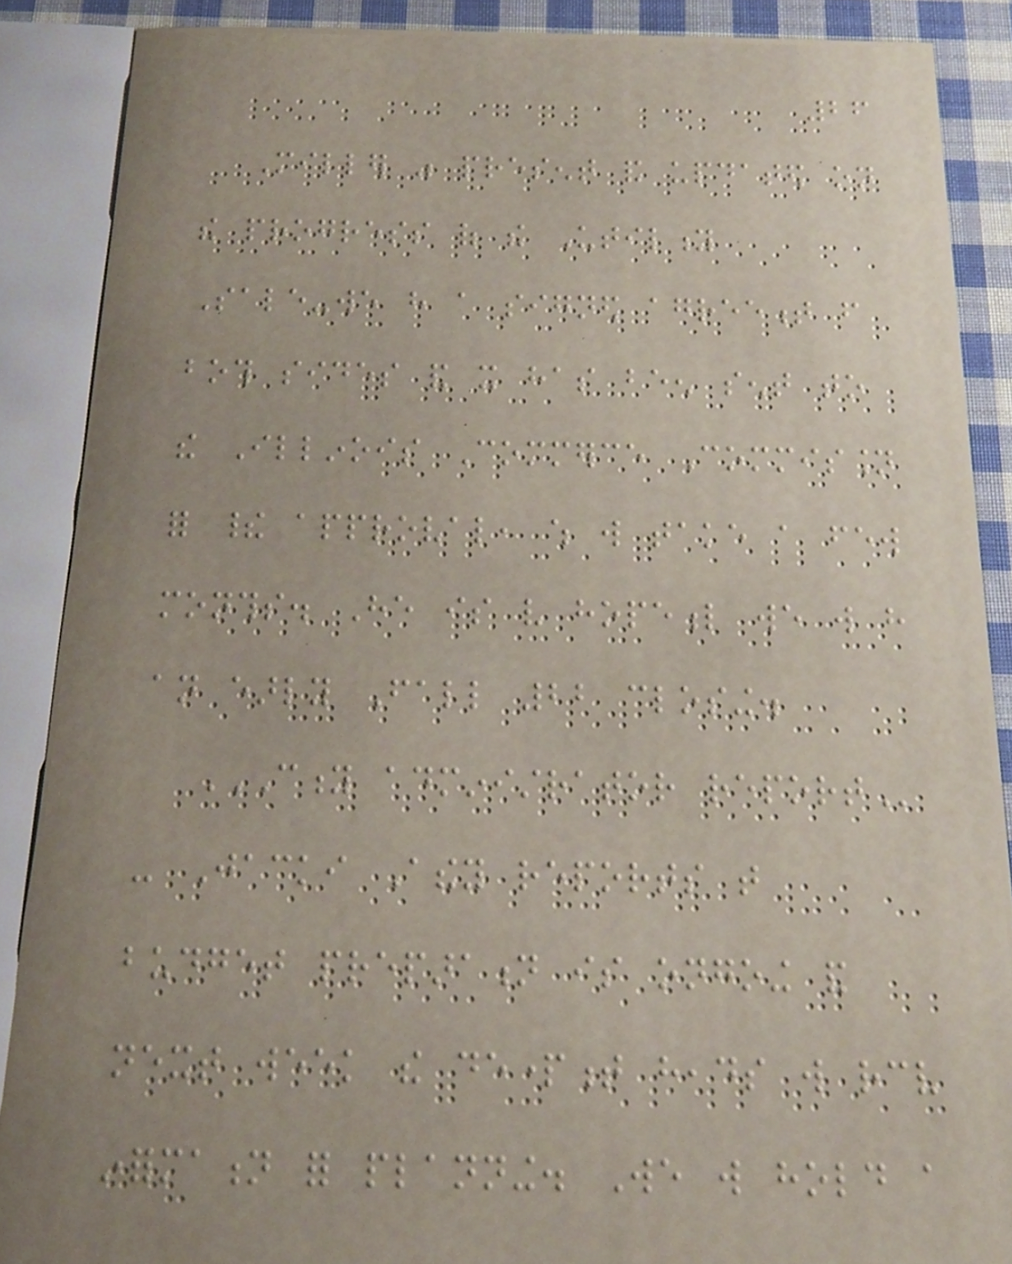26
Miller was present and updated on
the progress of the Utility
Sale-we have a signed agreement from
both sides and it has been sent to
the Illinois Commerce Commission
for their approval, which will take a few
months. He is very hopeful we will have
an early Fall 22 closing.
CITY ADMINISTRATOR REPORT
- Jacki Athey reports that
budget preparation is ongoing and
next week the department heads will receive
information for planning. We will hold a
